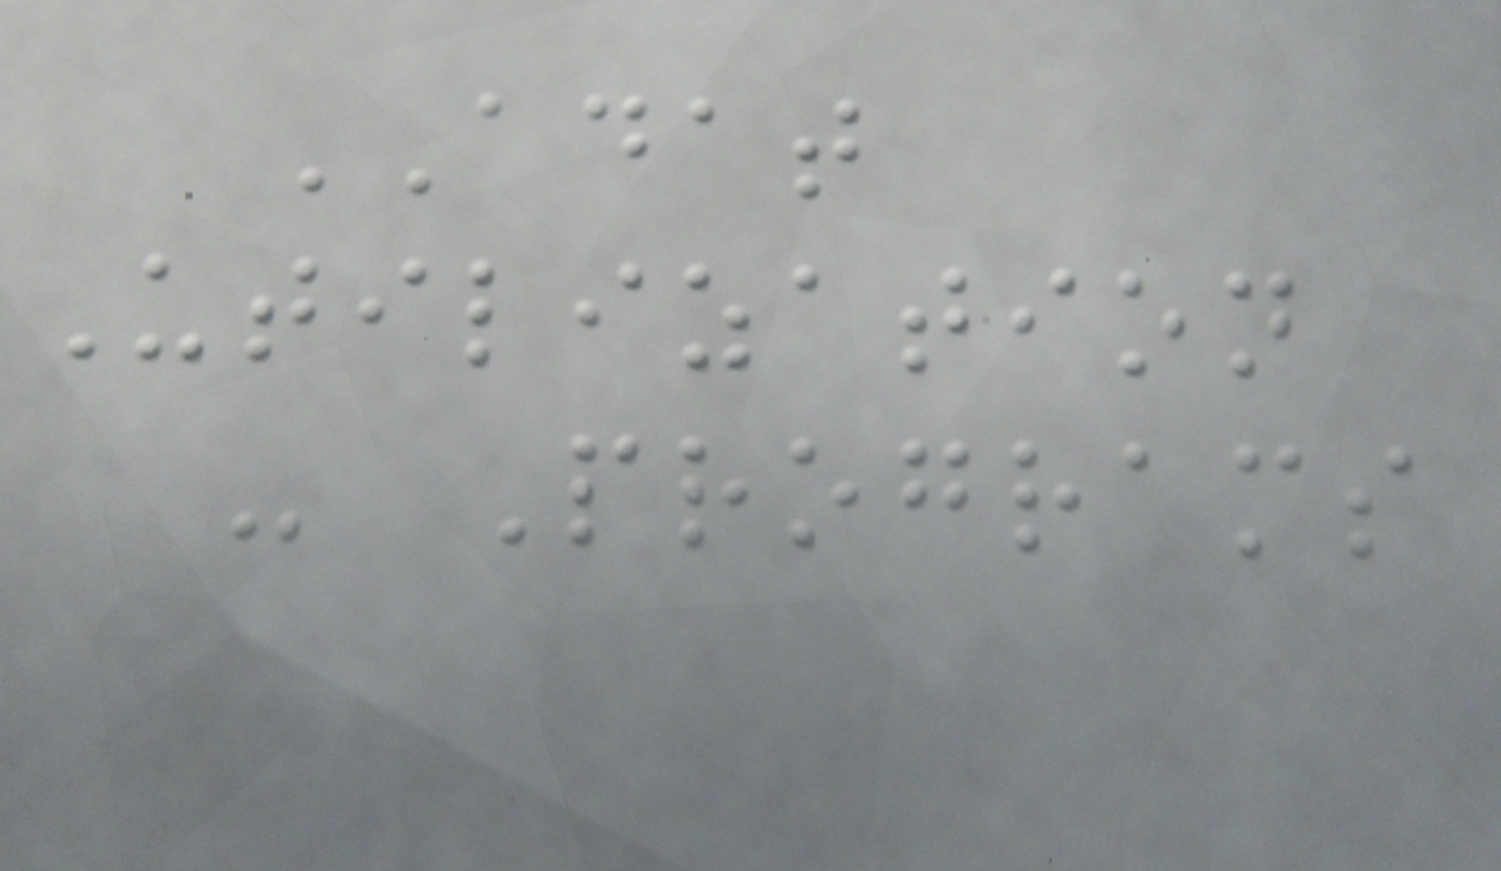ADAT
Utilization
- Programs
